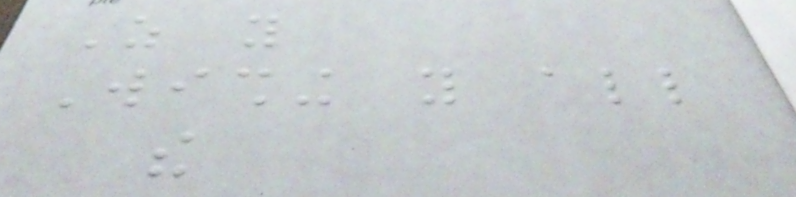As you
Wishing you all
the
